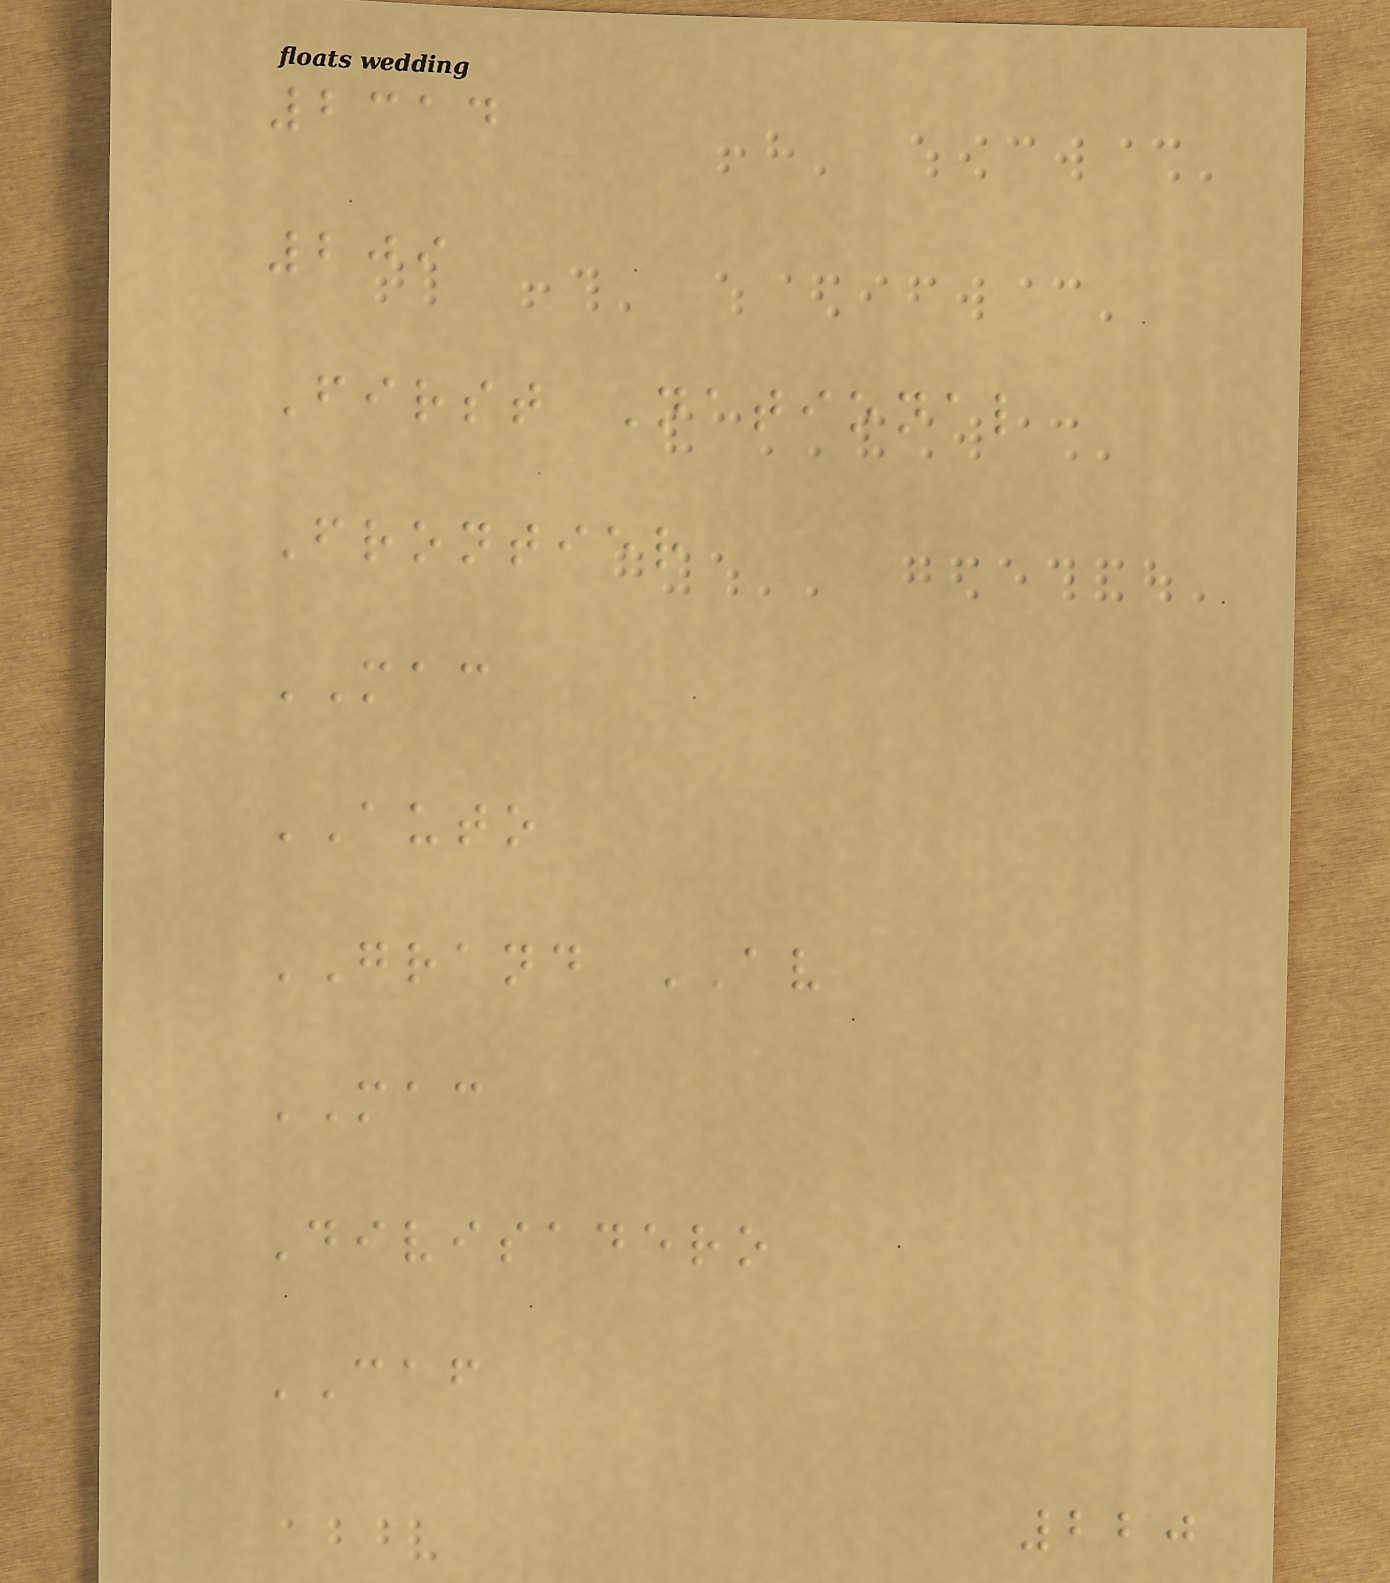2314
209
First National
Frontier
MAC
AUTO
GRAND AV
MAC
Divisadero
CAF
220
